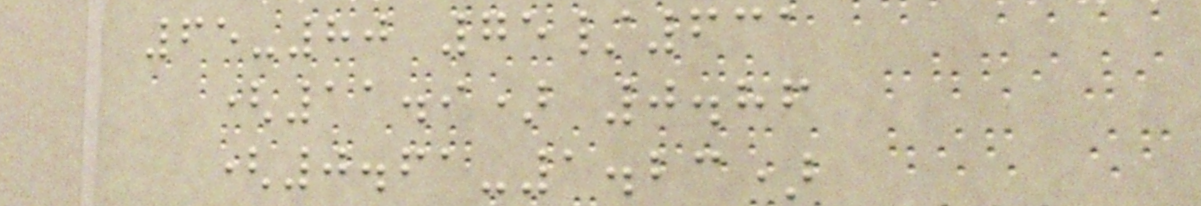65-80 75/631
(11.9) 0.86
(0.61-1.23)
